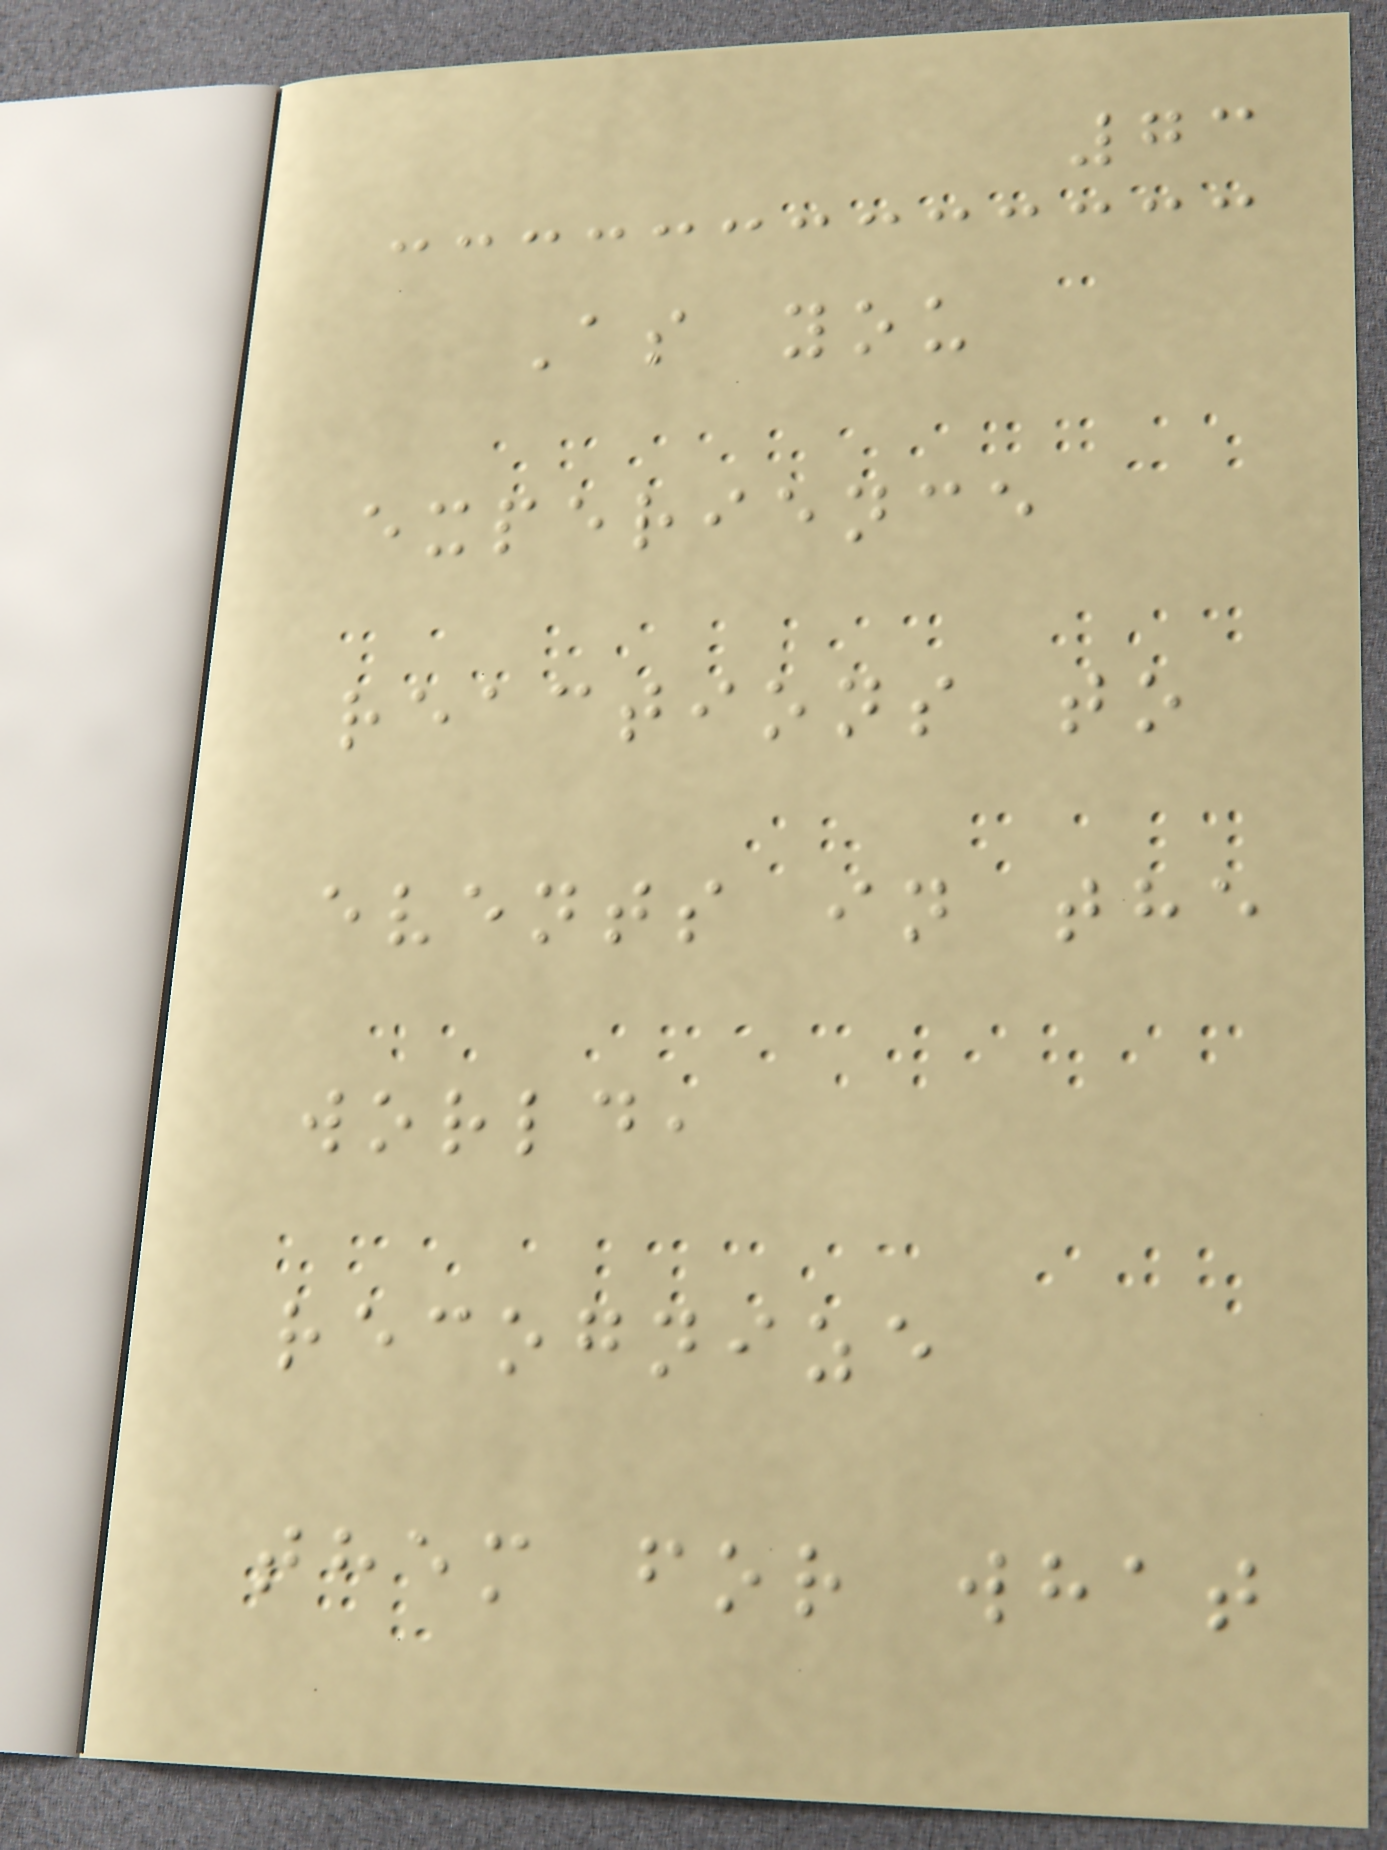73
As you
experience
reactions to
events in the
world,
recognize
them for what
